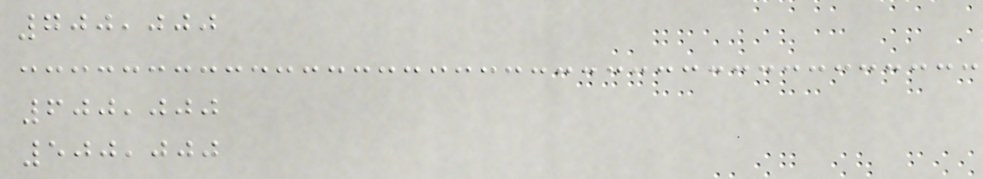700,000
600,000
500,000
